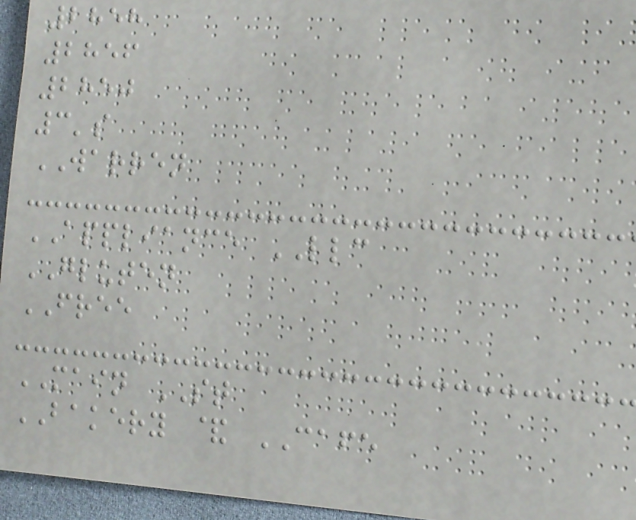2858
2856
2850
3's
WARREN
APPLIANCE LLC
GLUTEN
FREE
MAIN ST
BAKERY & CAFE
